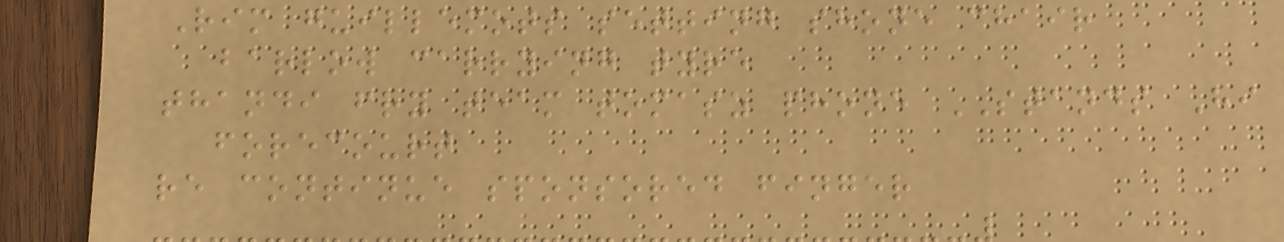Rim guillemots setting shone chair
barlow carrying tyre
thandi fry team tomasz phone STANDS Hi
forecourt
re continue sponsored finger
